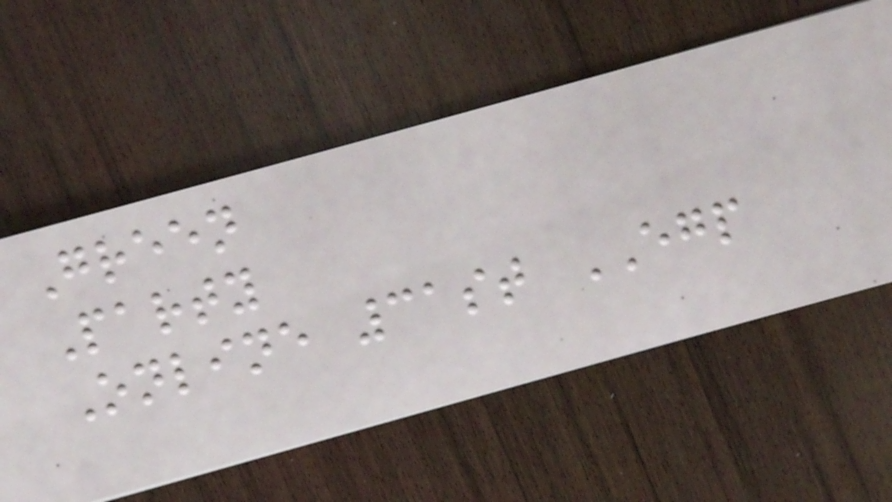Green
Party
Online 31st EGP
